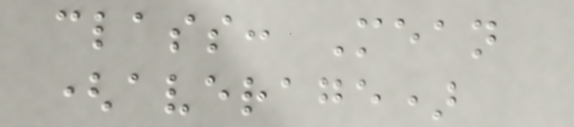class: Mean
(average)
